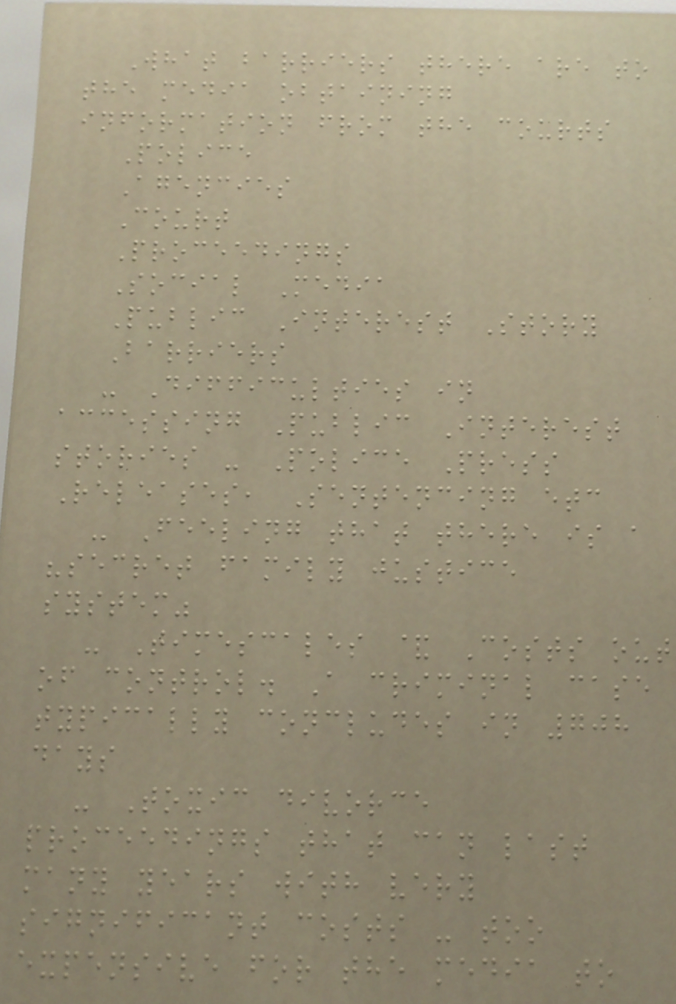What barriers there are to
the media obtaining
information from the courts
Police
Agencies
Court
Proceedings
Social Media
Public Interest Story
Barriers
- Difficulties in
accessing Public Interest
stories - Police Press
Releases, Sentencing etc
- Feeling that there is a
"secret family justice
system"
- Timescales & Costs out
of control. A criminal case
typically concludes in 708
days
- Toxic divorce
proceedings that can last
many years with very
significant costs - too
expensive for the media to
